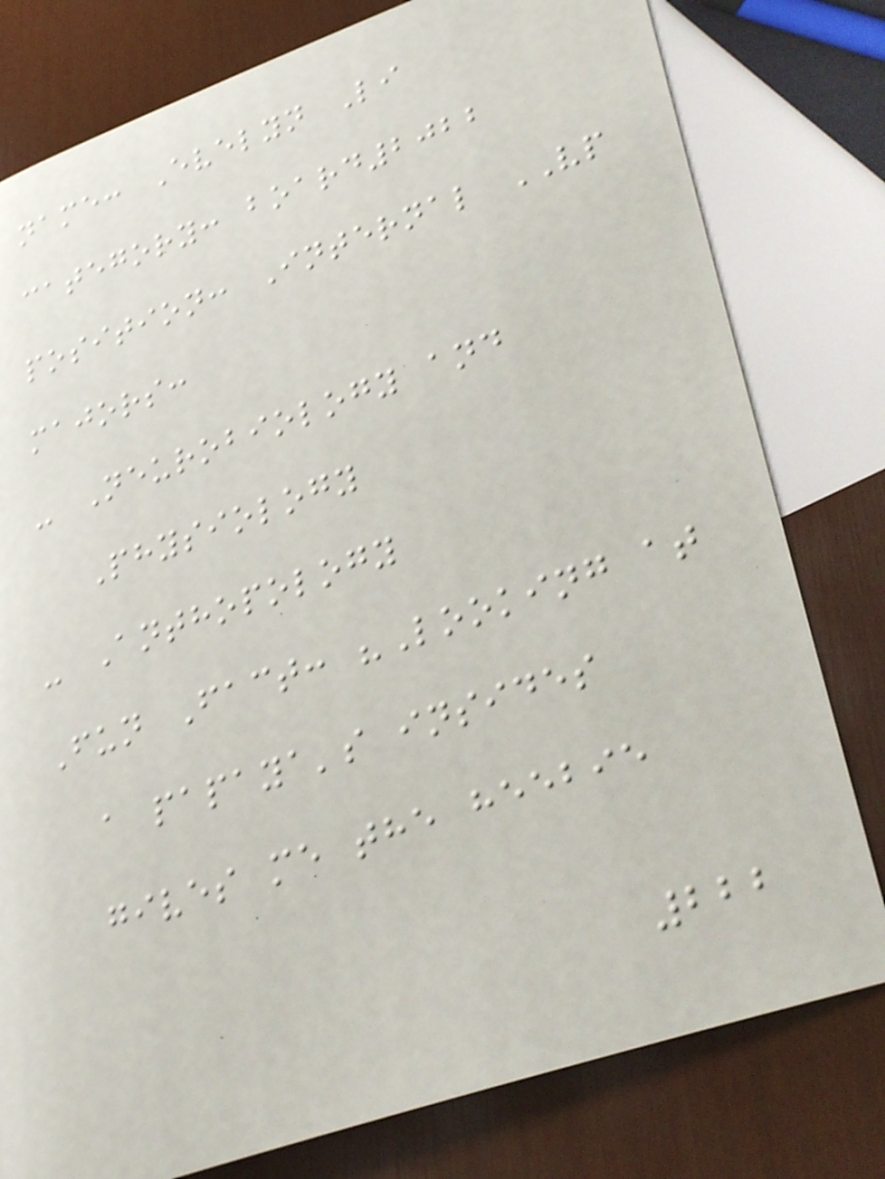name: Evelyn Li
category: board2022
position: Internal VP
majors:
- Neurobiology and
Physiology
- Anthopology
Fun Fact: "Looking at
a papaya's insides
gives me the heebie
222
